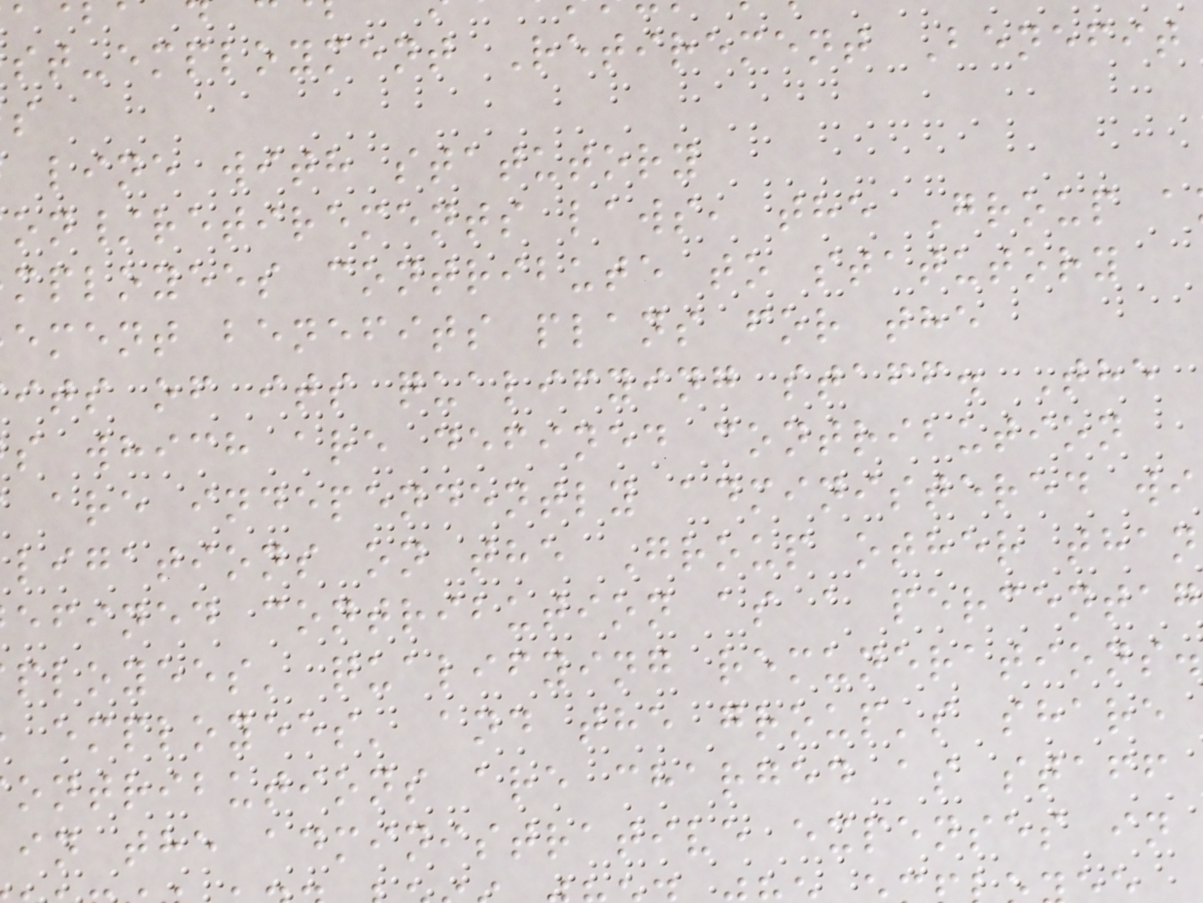st-employment Retirement Benefit
line with statutory
on/retirements laws, the Group a
mployees contribute to statutory
ement benefits plans for the
its of its qualifying staff. The
s which are defined contribution
are independently administered wi
ligations on the Group other than
efined contribution as a percentag
ployees' qualifying remunerations.
employees' and the group's share
ontributions are charged as staff
in the administrative expenses in
